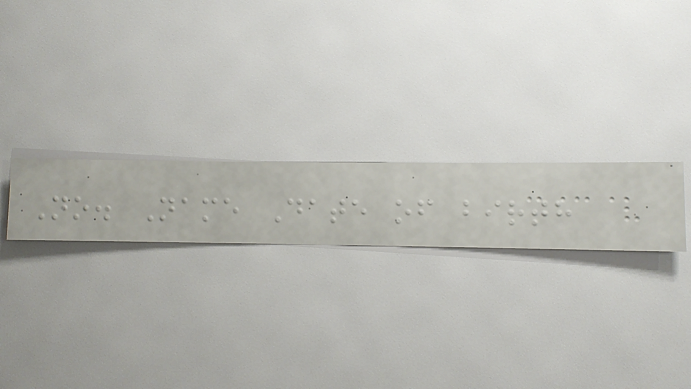No. Name Date of birth
